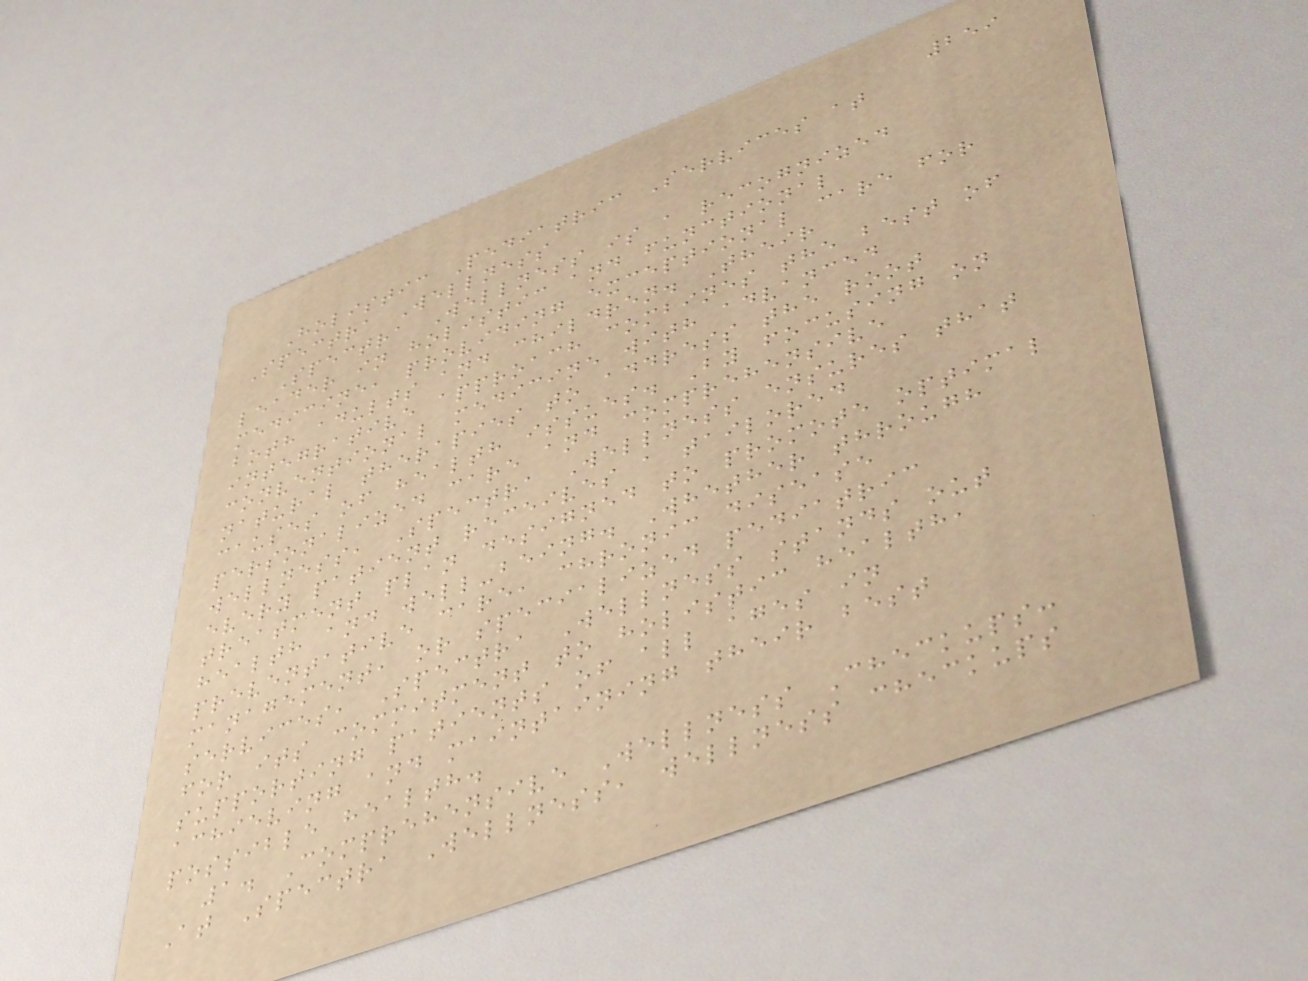259
Holistic Pediatric Services at
Spectra Wellness
Spectra Wellness is a recognized
leader in holistic and functional
medicine, providing exceptional care for
both adults and children. Their
integrative approach combines the best of
conventional medicine with advanced
natural therapies to address the root
causes of health issues. By focusing on
personalized care and comprehensive
wellness, Spectra Wellness ensures that
every patient receives a tailored
treatment plan designed to promote optimal
health and well-being. Whether through
preventative care, chronic disease
management, or specialized pediatric
services, Spectra Wellness stands out
for its commitment to holistic health,
supporting patients of all ages in
achieving and maintaining their best
possible health.
1. Comprehensive Wellness Checkups:
At Spectra Wellness, wellness checkups
